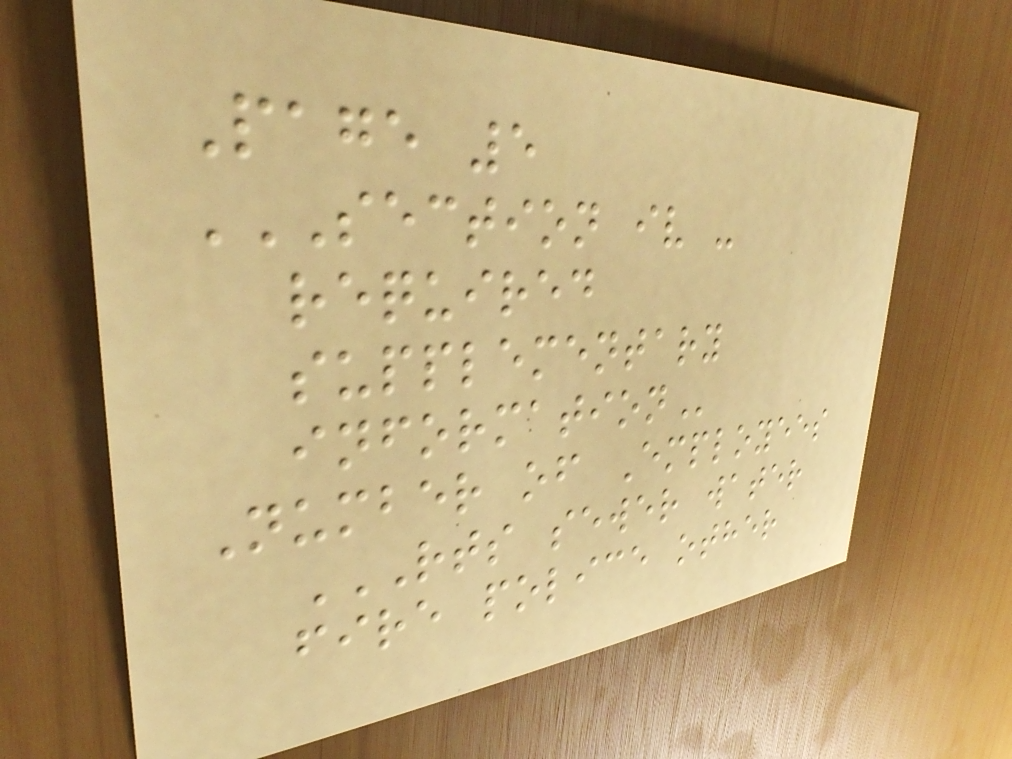Page 5
SECTION IV -
REQUIRED
SUPPLEMENTARY
INFORMATION
Number of Employees
RTS SEWER WATER
FIRE POLICE OTHER
